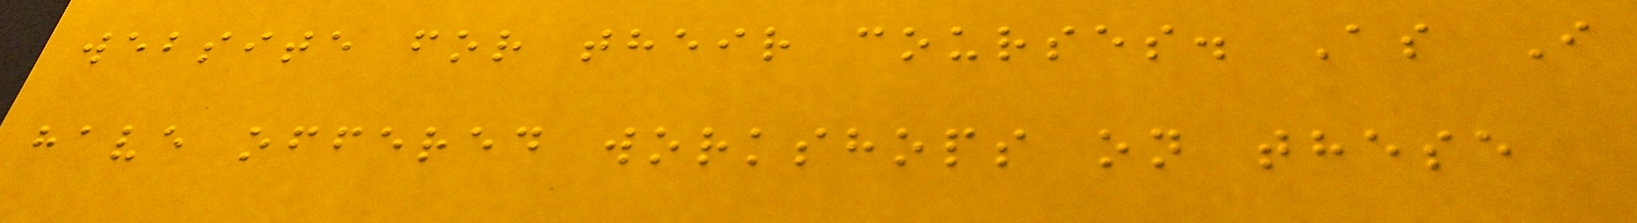website for their courses. As I
have offered workshops on these
